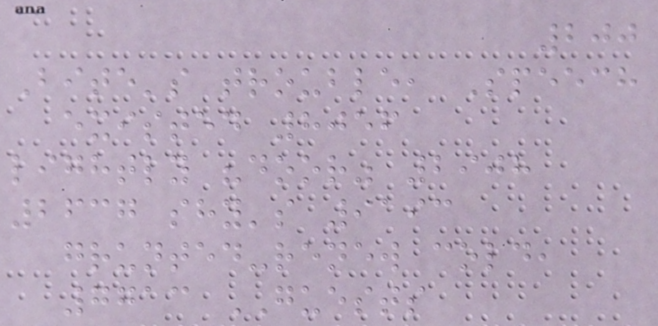200
Bite's trouble, Speech
existed 8056
lightly "door" 2908
2637 shy's 9193
grunted-renew cold,
7713 GUESTS
